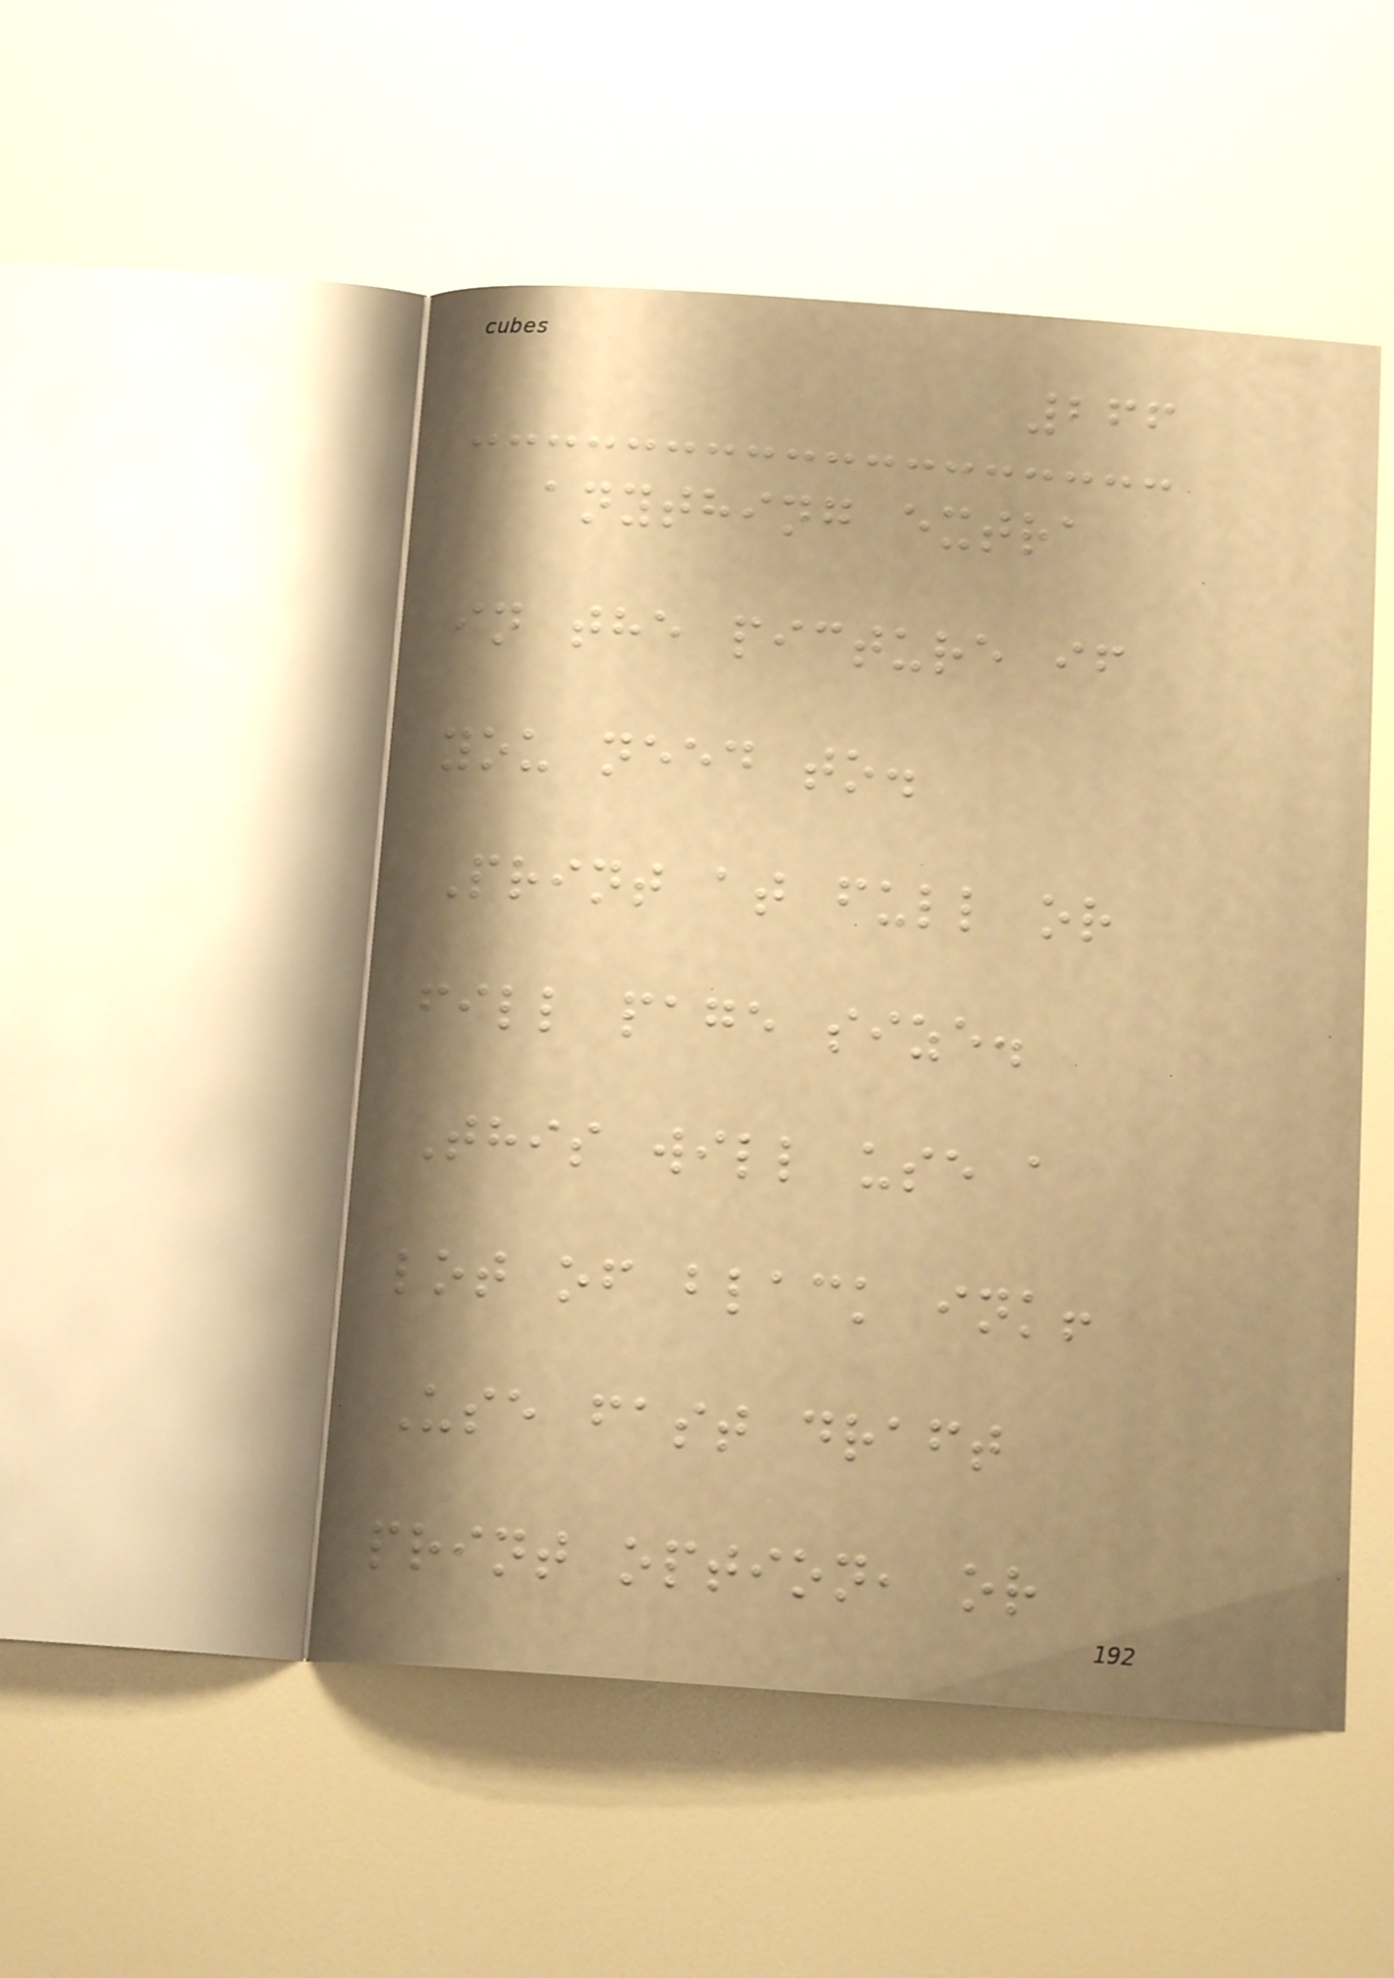266
anything extra
in the picture if
you need to.
Print at full or
fill page size.
This will use a
lot of black ink!
Use fast draft
print option, or
